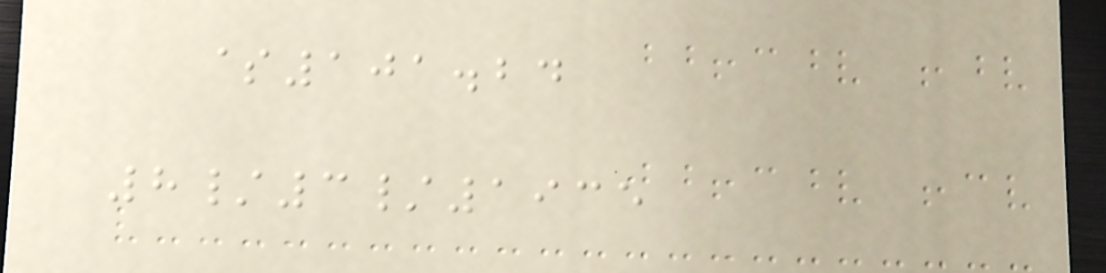$101.24
8/3/1935
